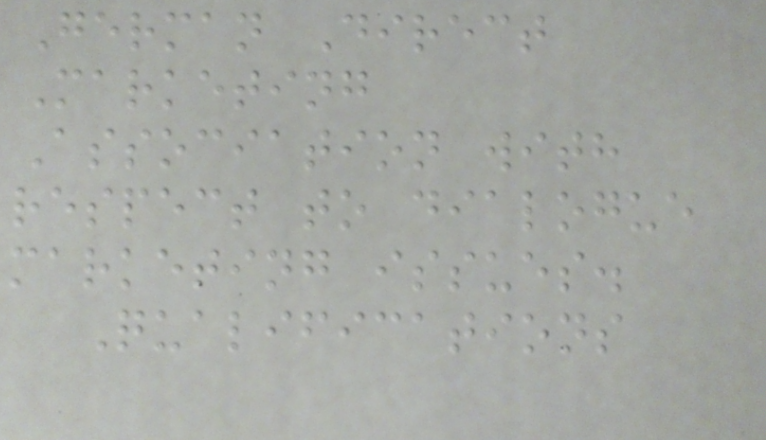German Direct
Marketing
Association with
respect to dialogue
marketing issues.
Qualifications
